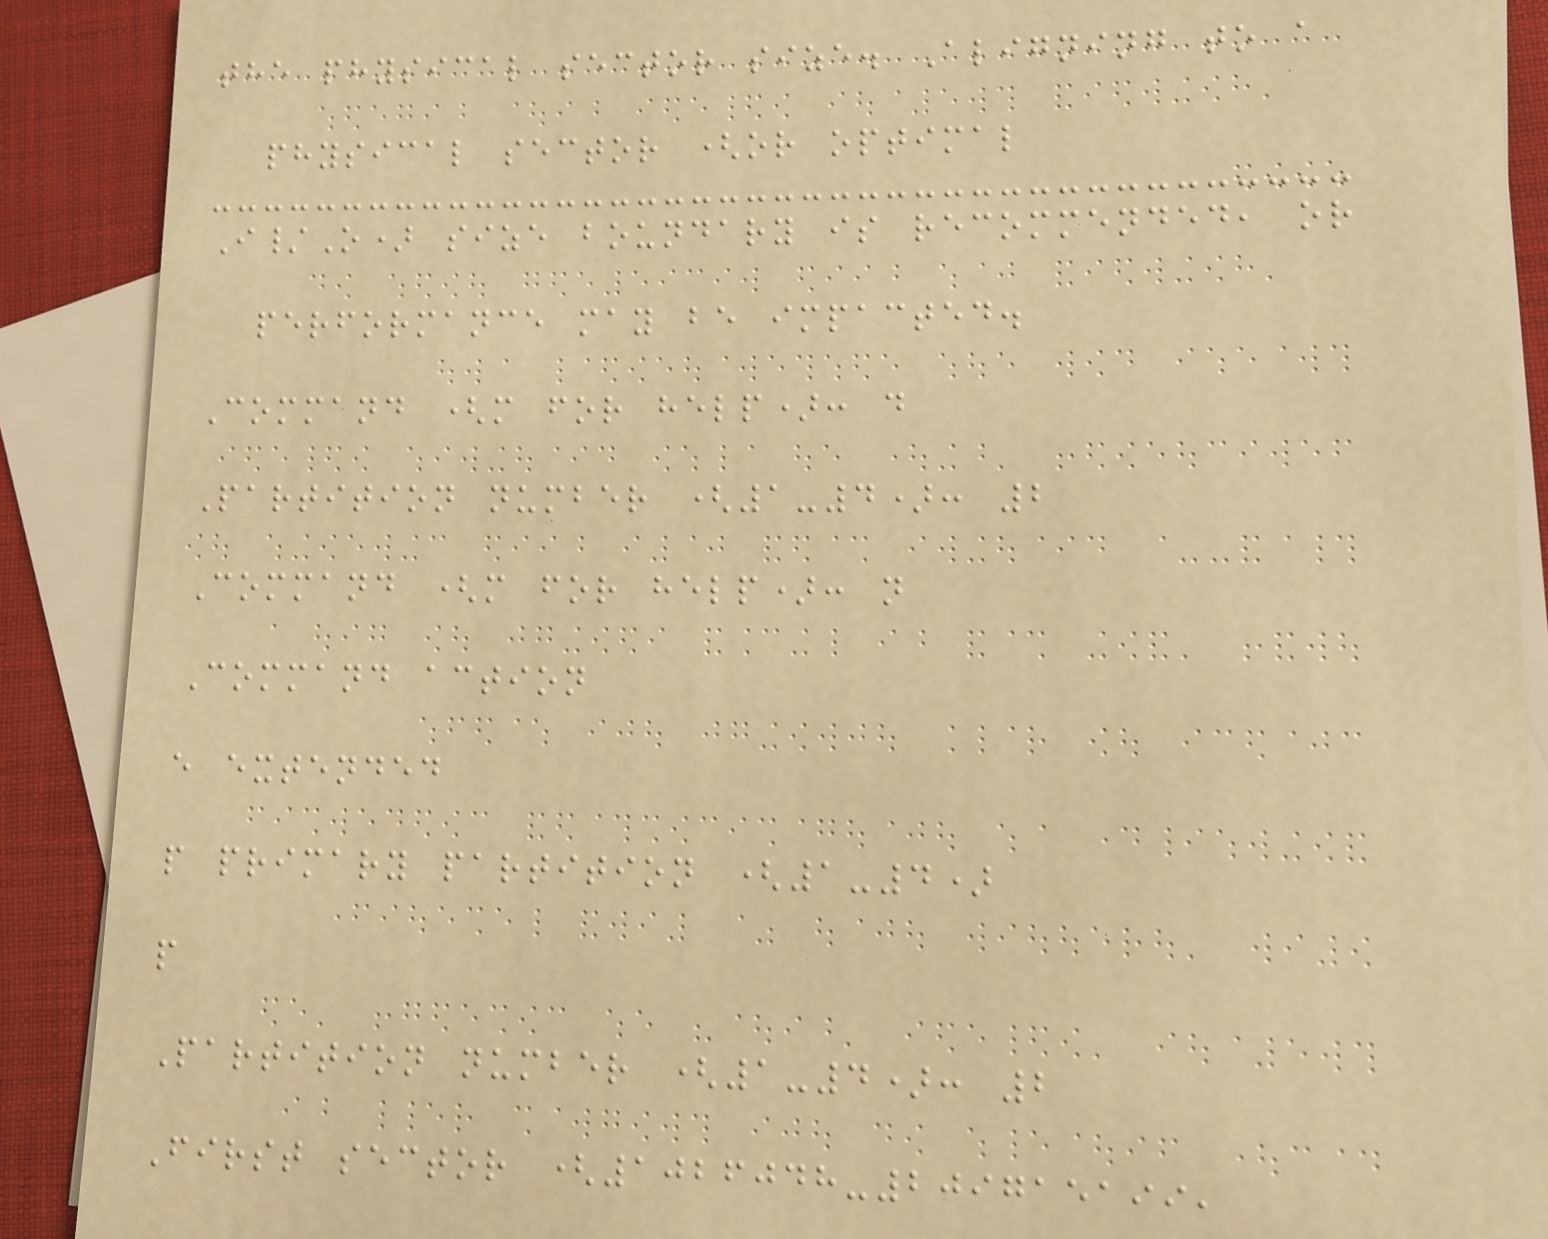the physical sector size. Aligning to a
physical sector (or optimal
I/O) size boundary is recommended, or
performance may be impacted.
Command (m for help): d
Partition number (1-4): 2
Command (m for help): n
Command action
e extended
p primary partition (1-4)
p
Partition number (1-4): 2
First sector (1026048-209715199,
